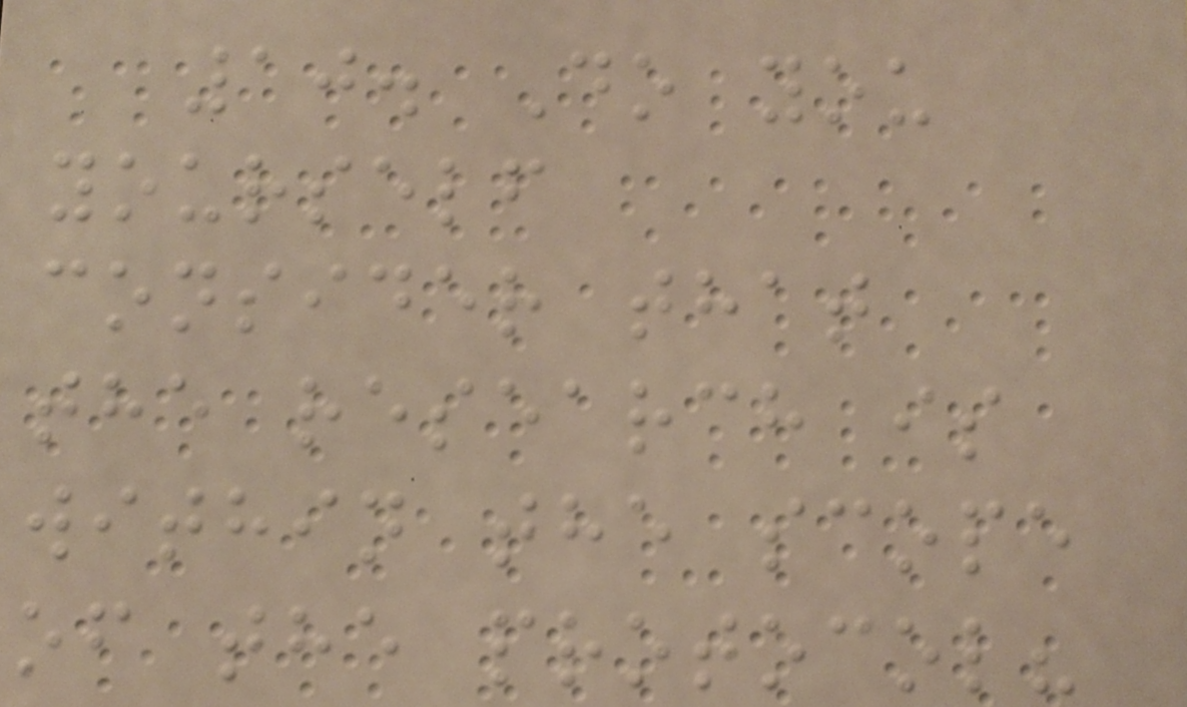10. Do you
yourself
consider that
the research is
within the scope
of the protocol?
